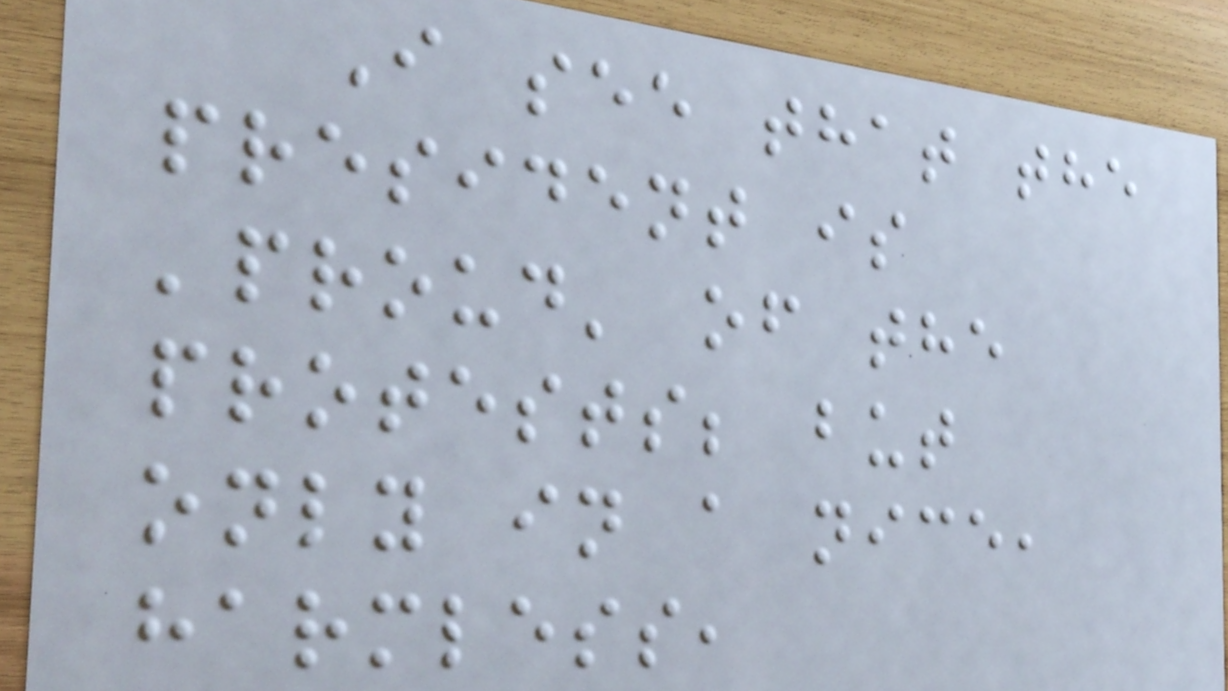I see that the
president is
'proud' of the
protests; but
only in a nice,
harmless,
